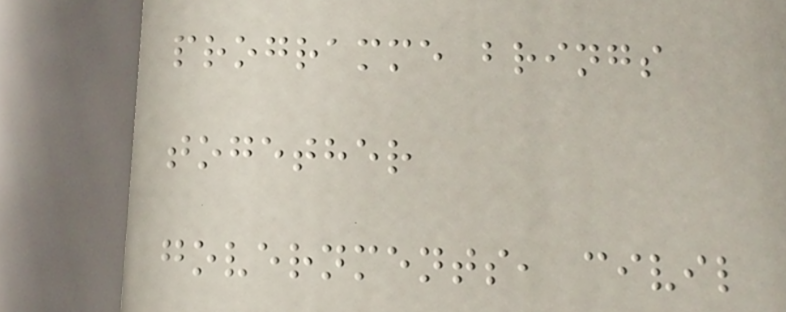programme brings
together
governments, civil
